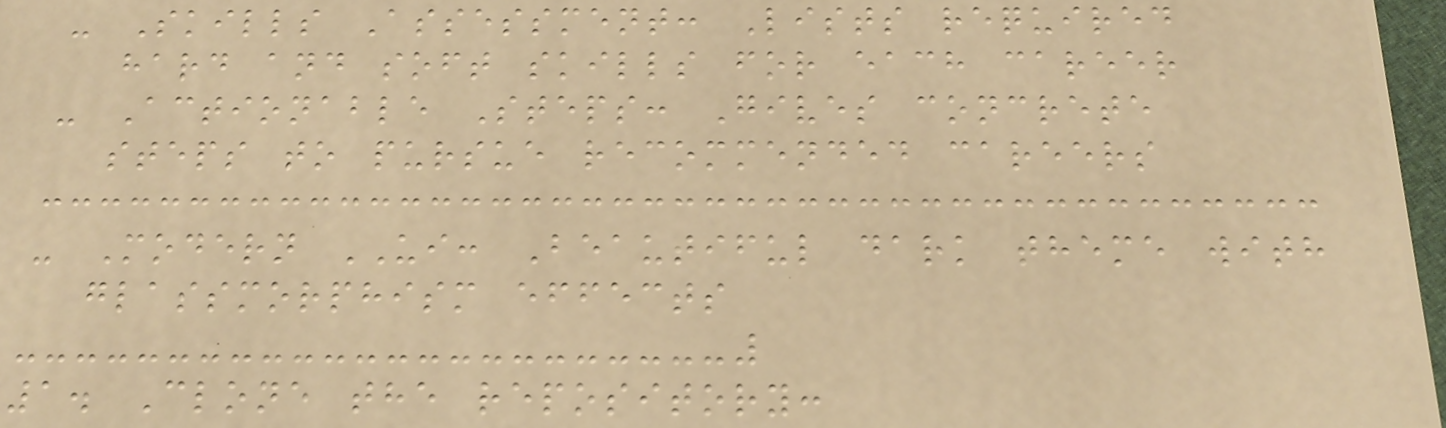- Skills Assessment: Lists required
hard and soft skills for each career
- Actionable Steps: Gives concrete
steps to pursue recommended careers
- Modern UI: Beautiful dark theme with
glassmorphism effects
1. Clone the repository:
